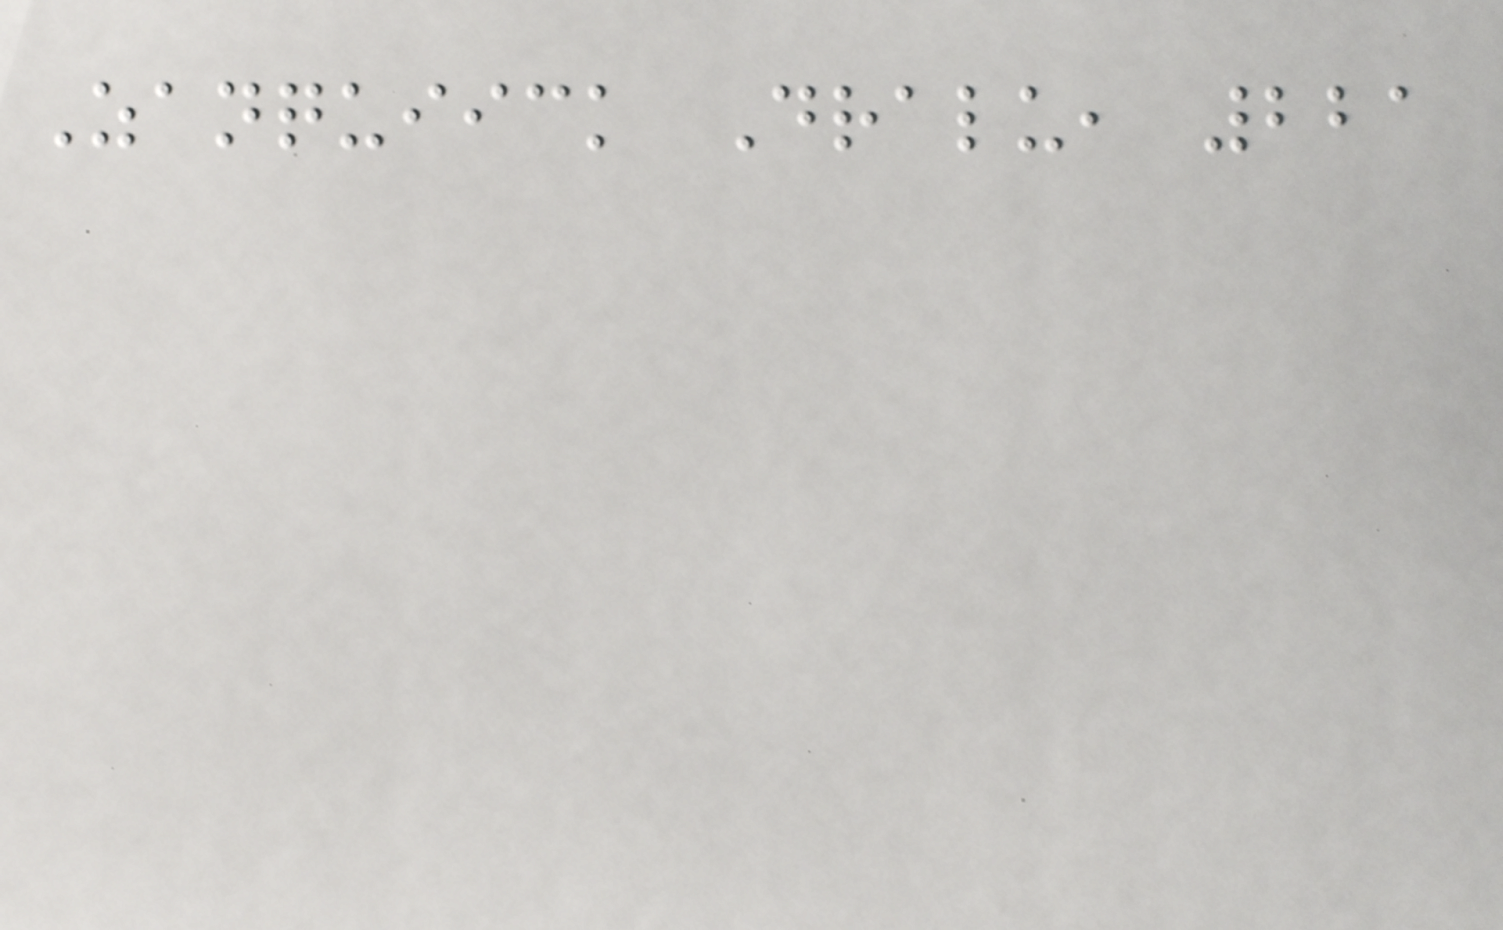Zanquiick Dralu, 221
